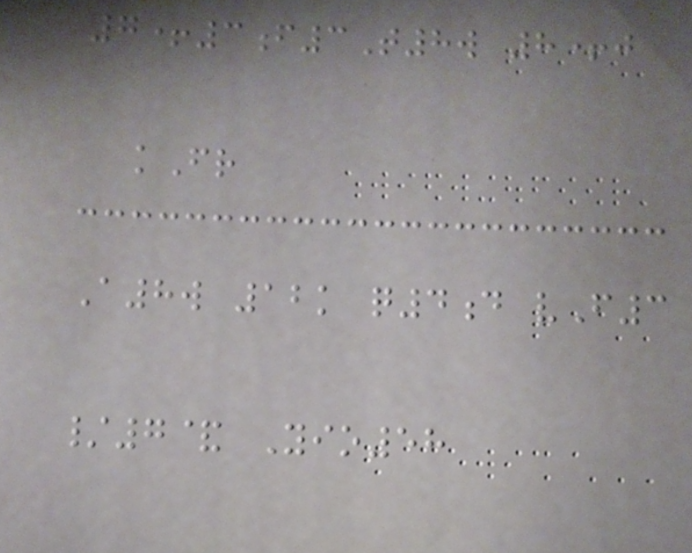7+3f3T8w 8+j
kFr
A8w 12k q4d vF3
/7& Yio58
